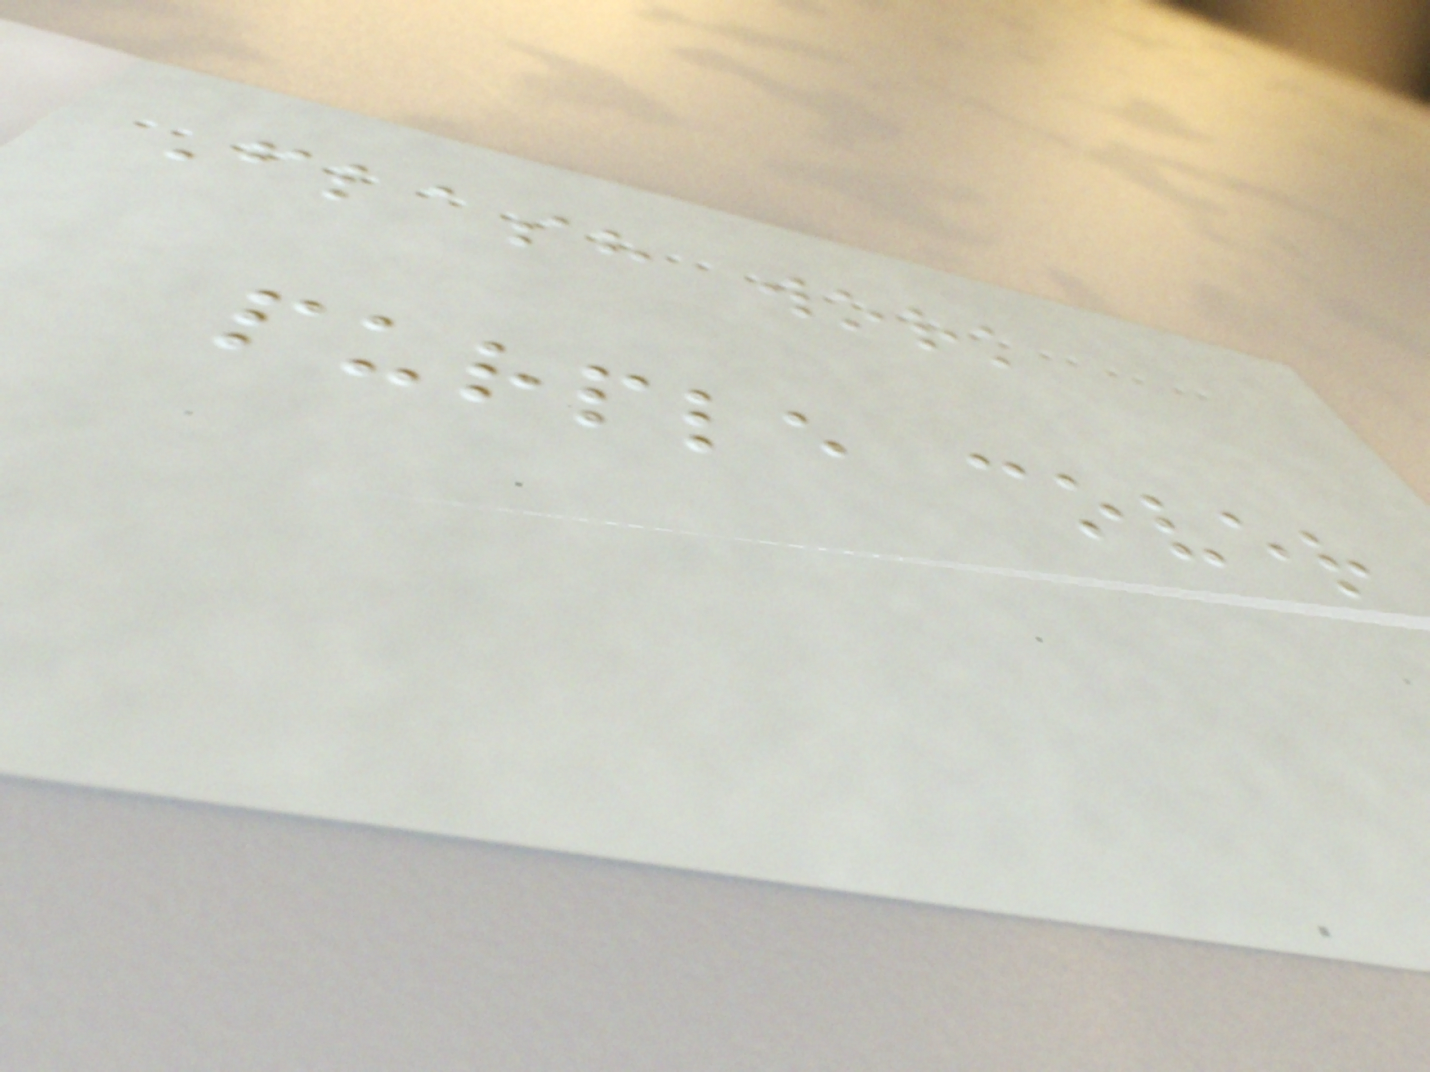Flash work
purple cover
